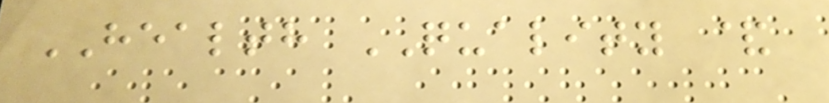HEALTH QUALITY &
